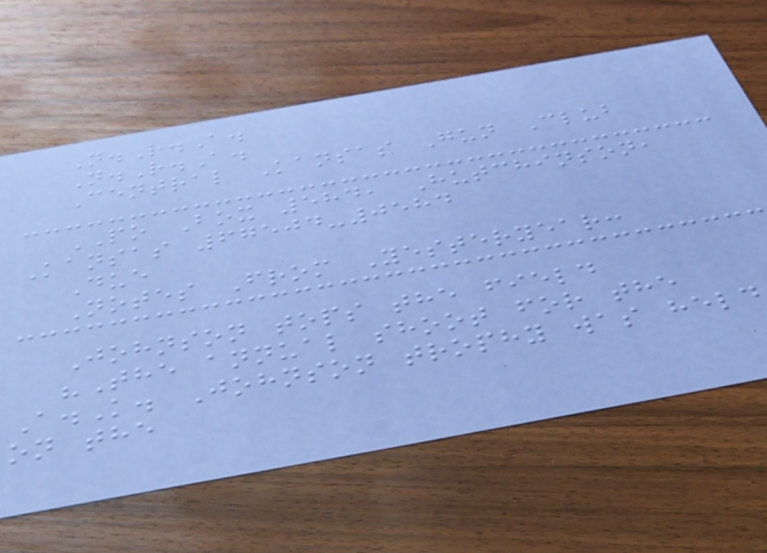N.R.A.
N.R.A.
Central Kansas Gun Club
PO Box 584, Hutchinson,
Kansas 67504-0584
Due
Notes From Yesteryear:
Johnson tops the field
"The annual shoot for the
A.K. Johnson trophy was held
on the
